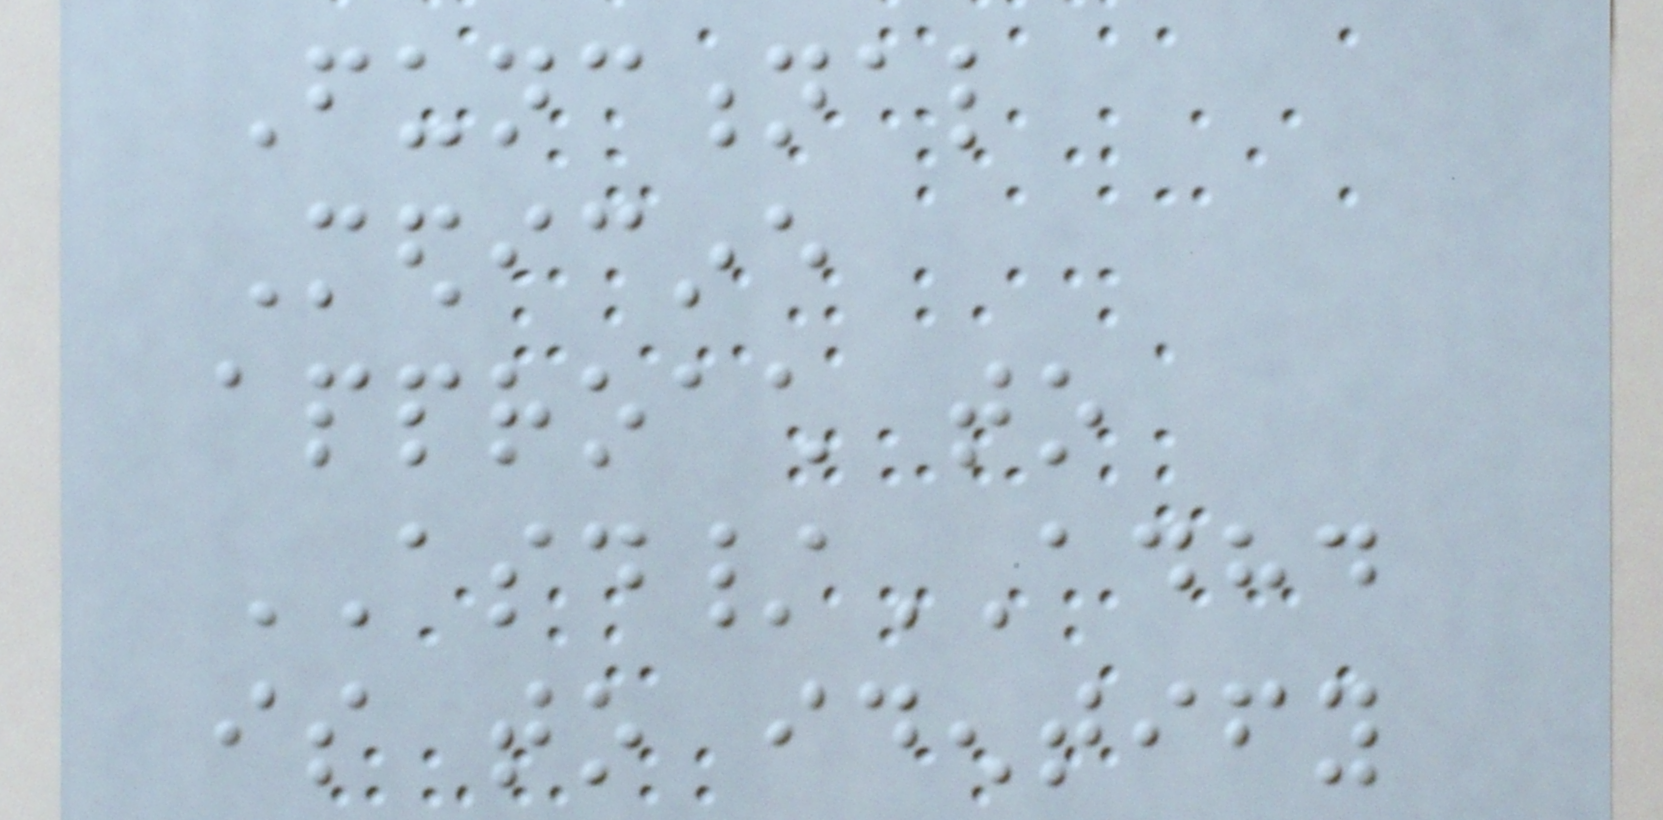Functional
Medicine
approach to
ASD/ADHD
is to identify
